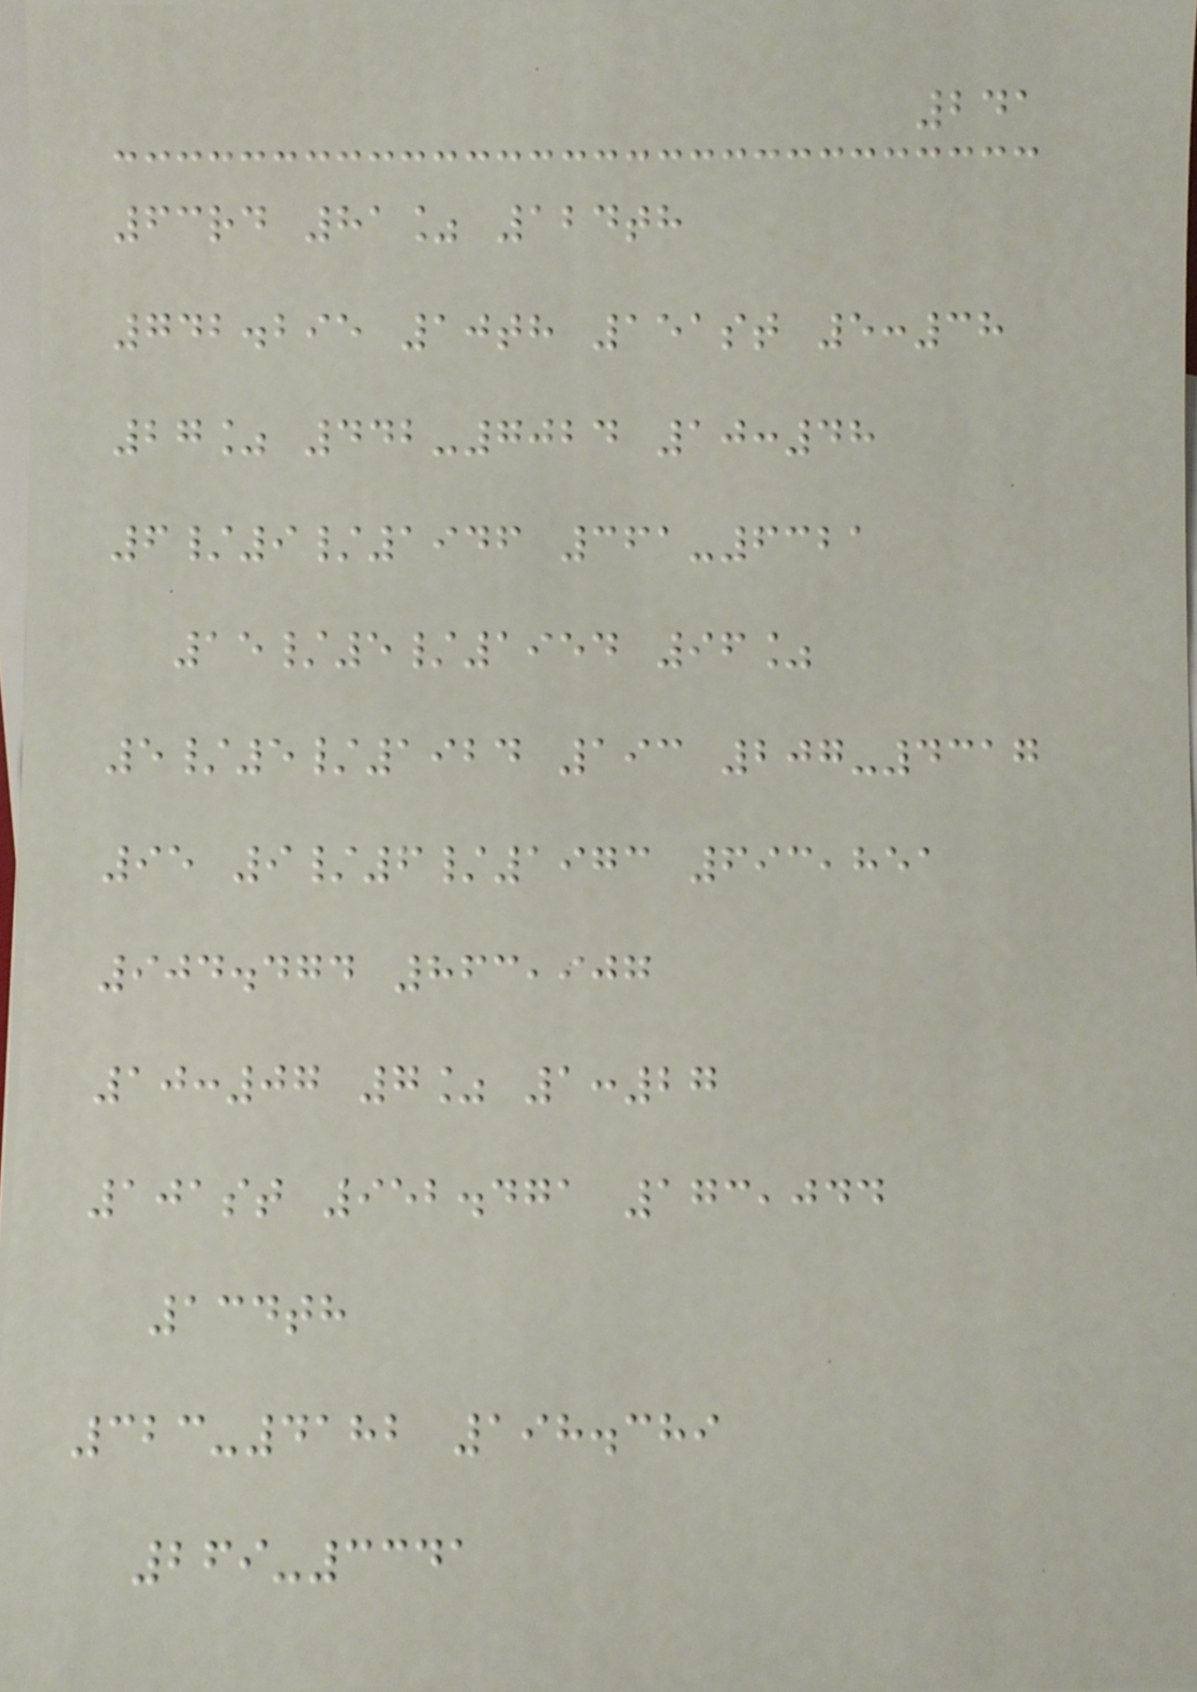241
63rd 81% 124th
742.295 10th 151st 5:38
27% 442-7024 10:48
6/9/1946 361-6321
15/5/1954 96%
5/5/1924 193 207-4317
95 9/6/1973 693,851
904.474 863,907
10:07 7% 1:27
101st 952.471 173,044
134th
323-4182 198.389
269-3341
